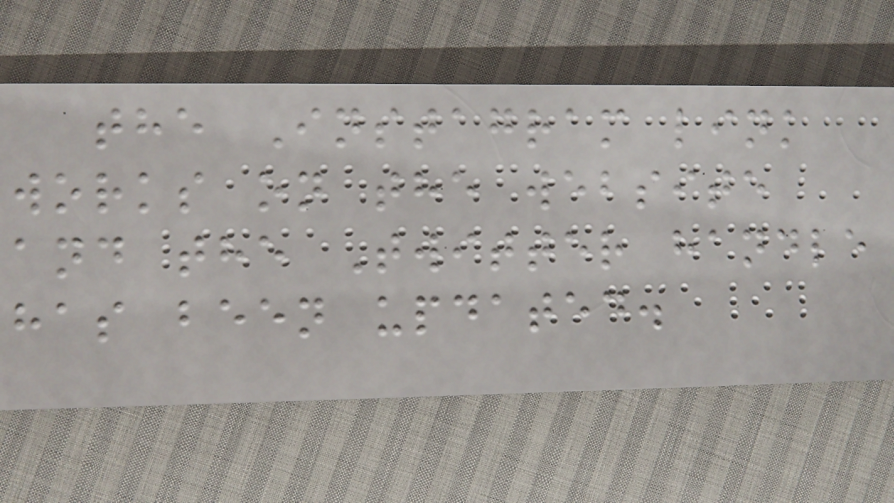the Instagram link
works on the website
and the Twitter handle
has been updated.
